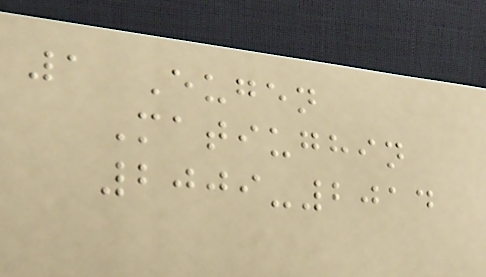1 Eugen
Matiughin
2009-2014
